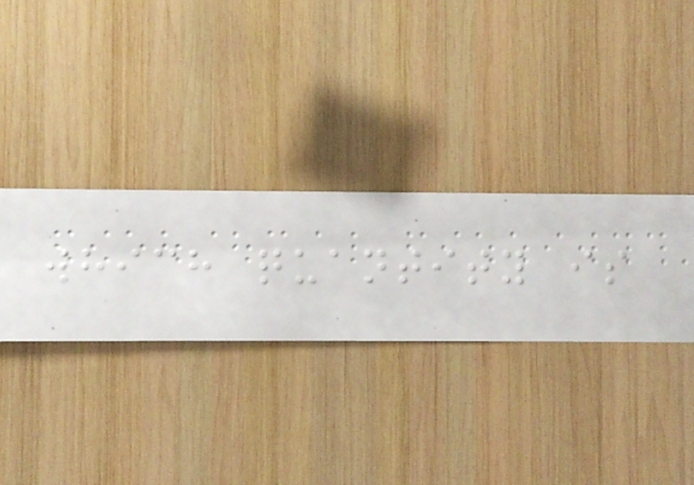which quantity is
